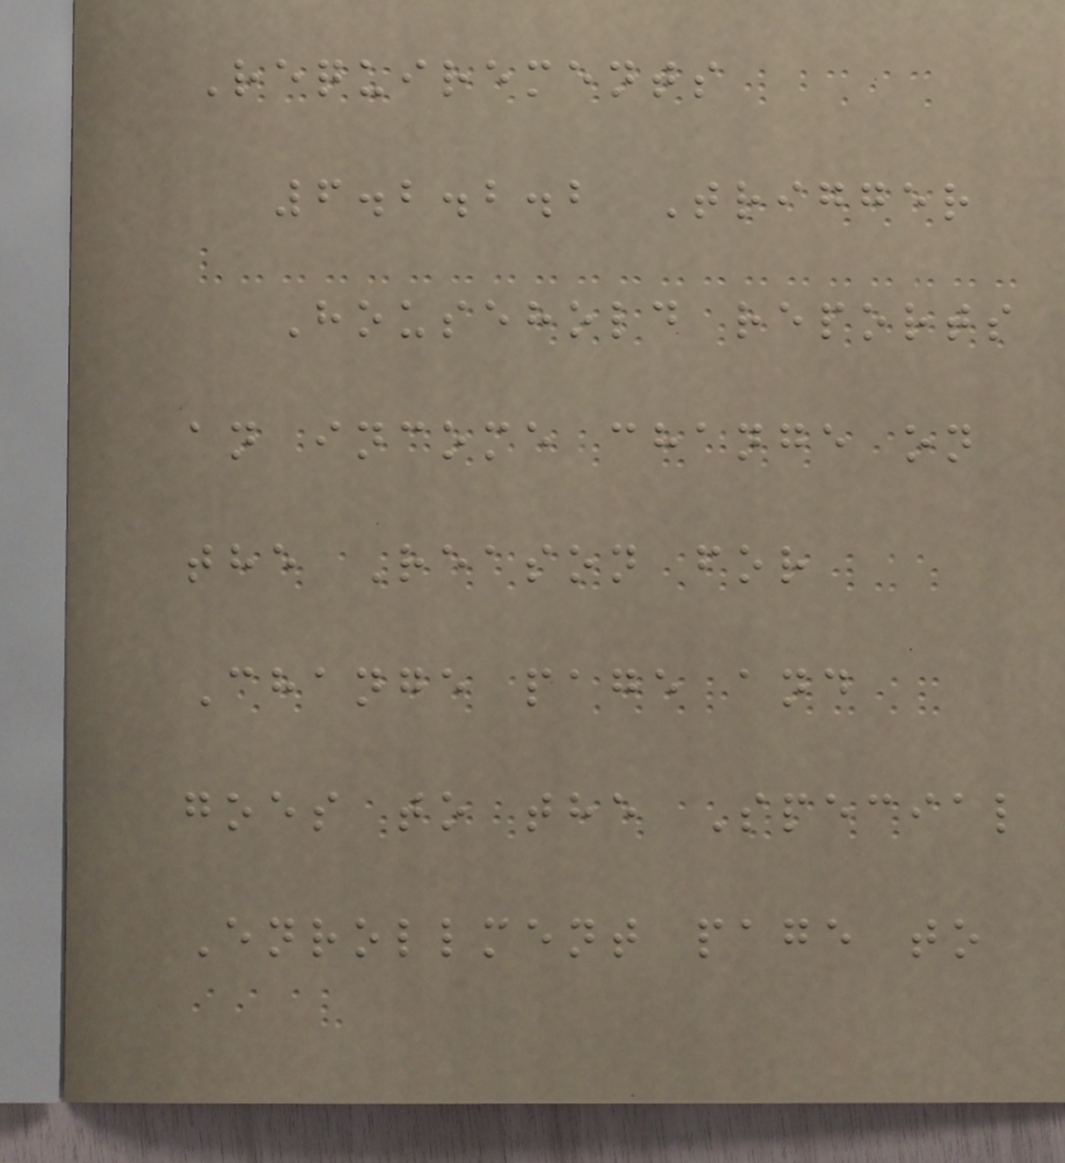Requirements
6.2.2.2 Trigger
Household reports
an income change on
the Reason for
Change page and
goes to the Special
Enrollment page to
